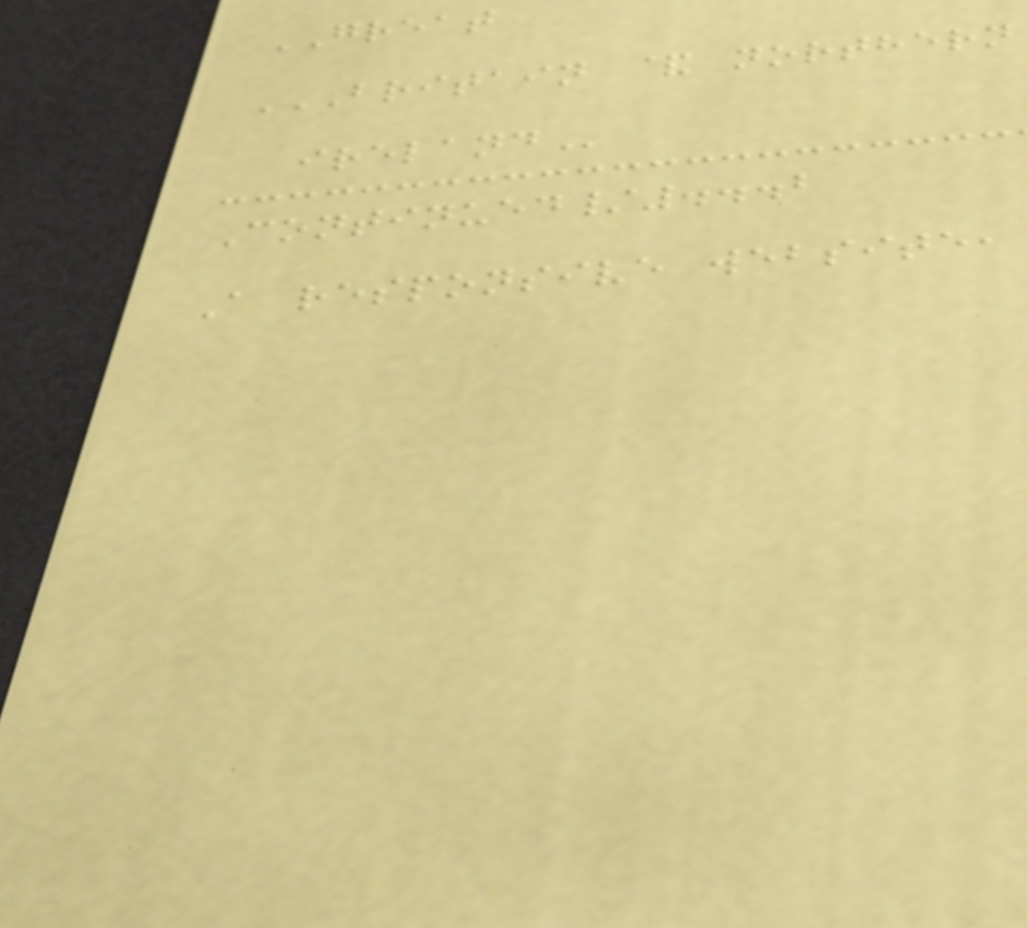GREAT
BRITAIN & NORTHERN
IRELAND
Continued/...2
A responsive website,
